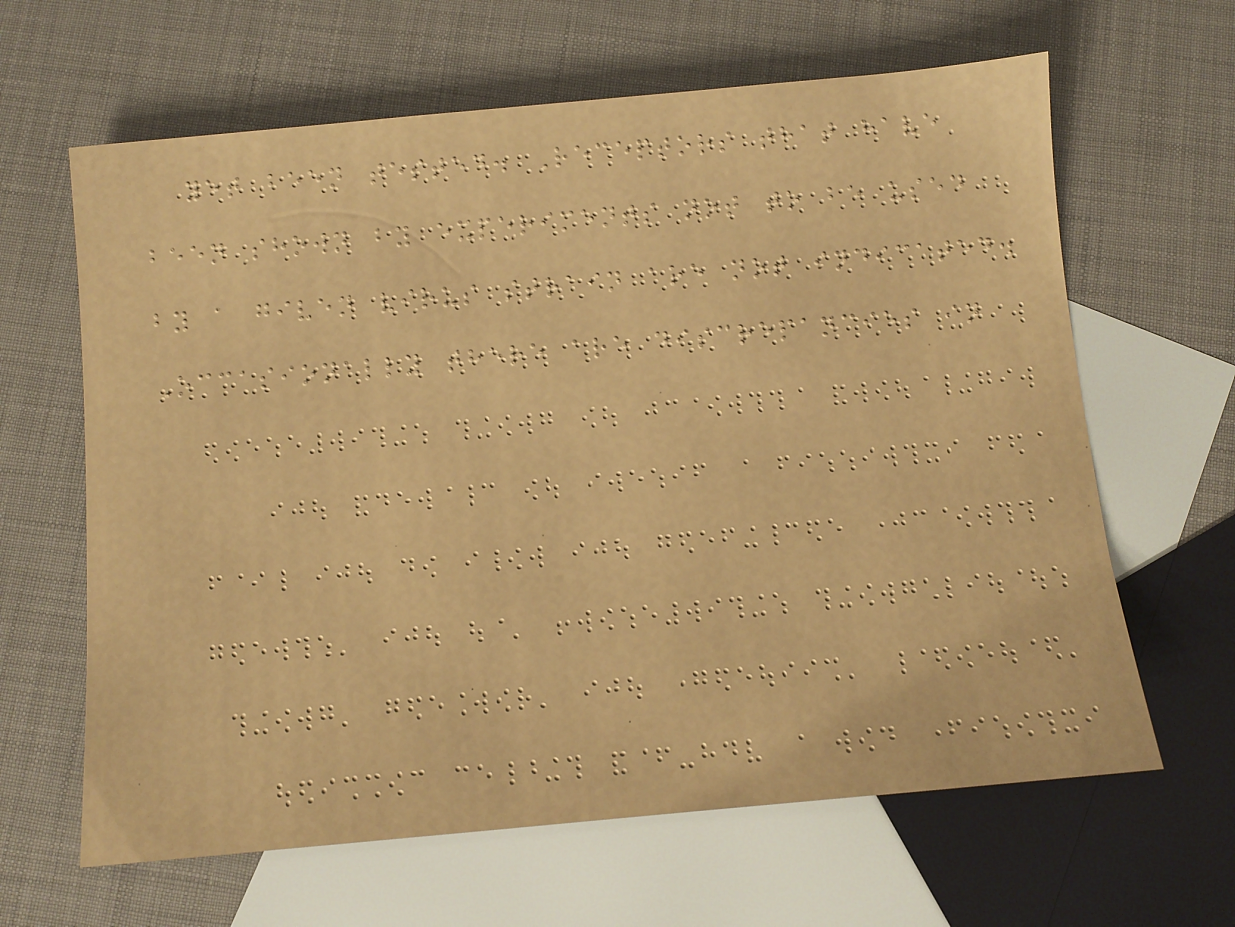yet been tested. Receptors that have
been shown by experiments not to be used
by a given virus strain are not indicated.
Occasionally there are discrepancies in
